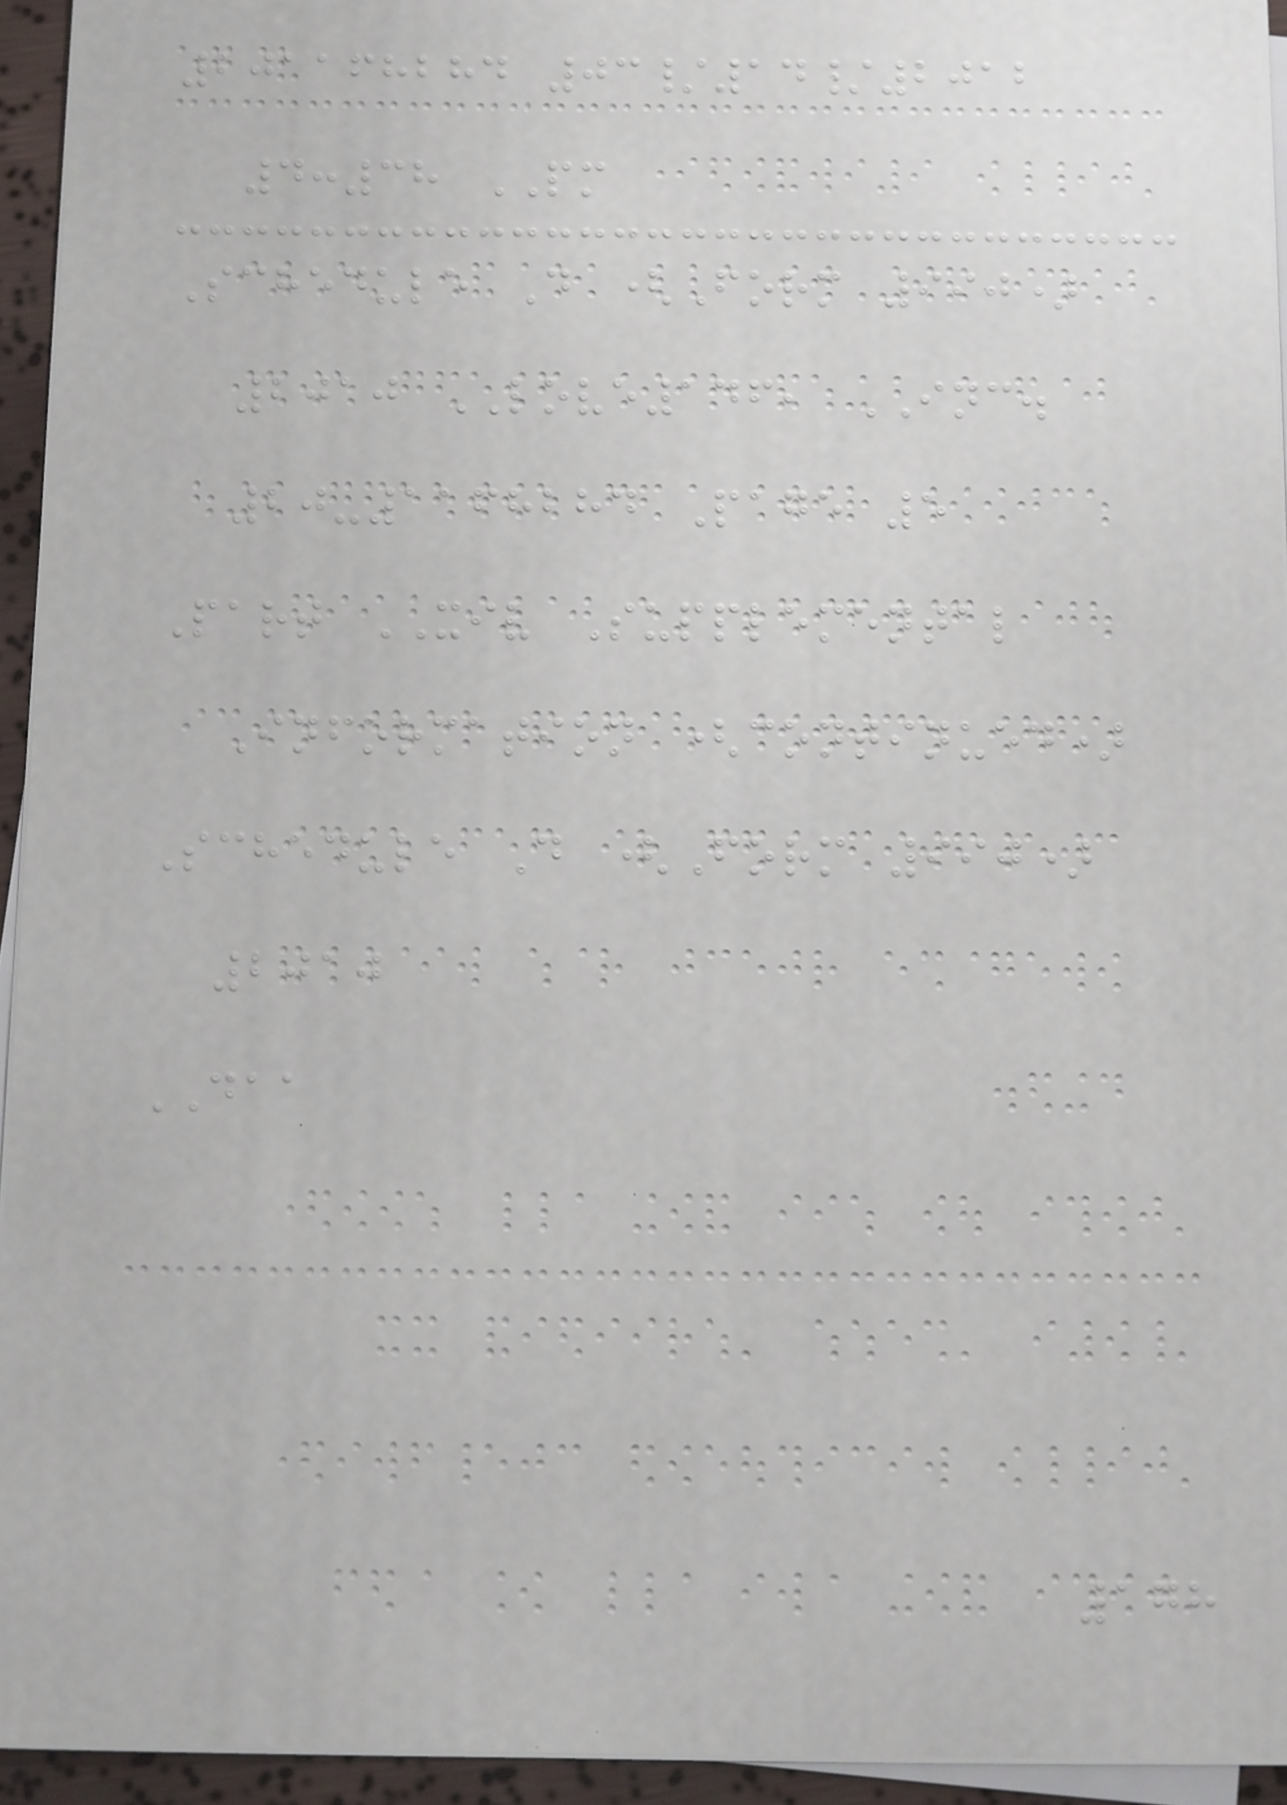201168284 03/14/2012
4:38 PM
Schedule D (Form 990)
2010 LOVE146, INC.
20-1168284 Page 5
Part XIV Supplemental
Information (continued)
Schedule D (Form 990)
2010
DAA
178
